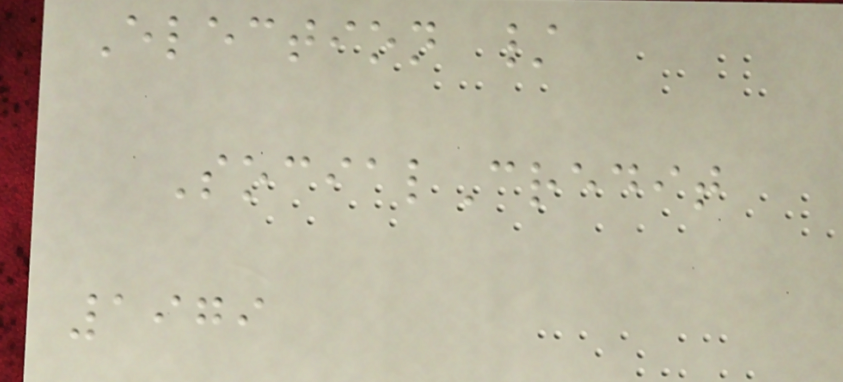Election /
SocialCredit
1979
